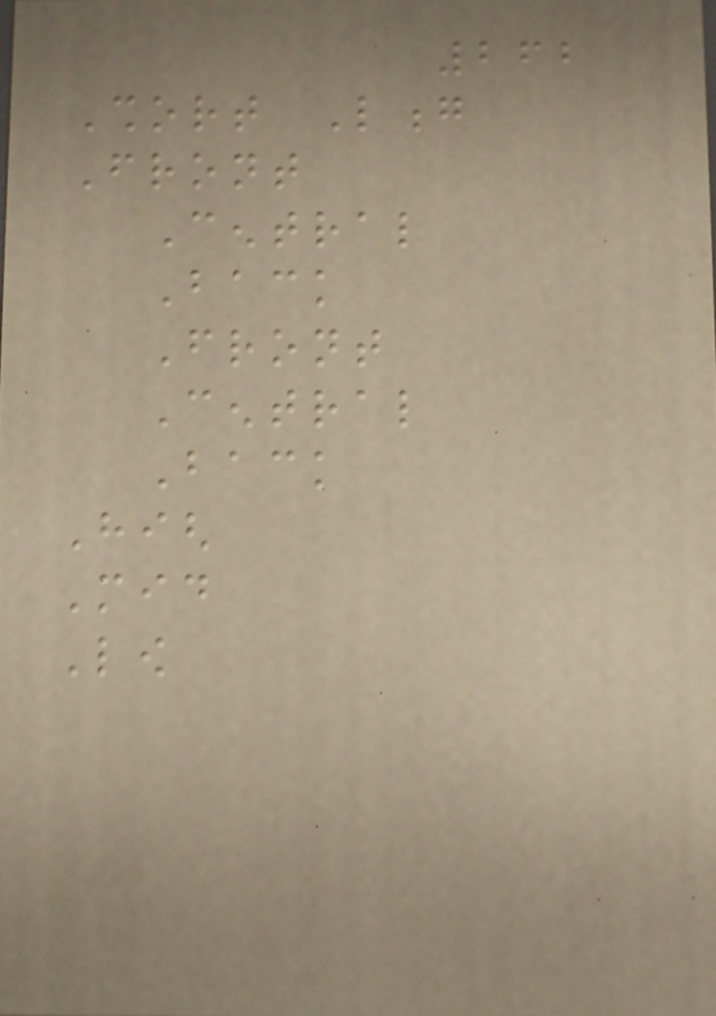262
Short Long
Front
Central
Back
Front
Central
Back
High
Mid
Low
